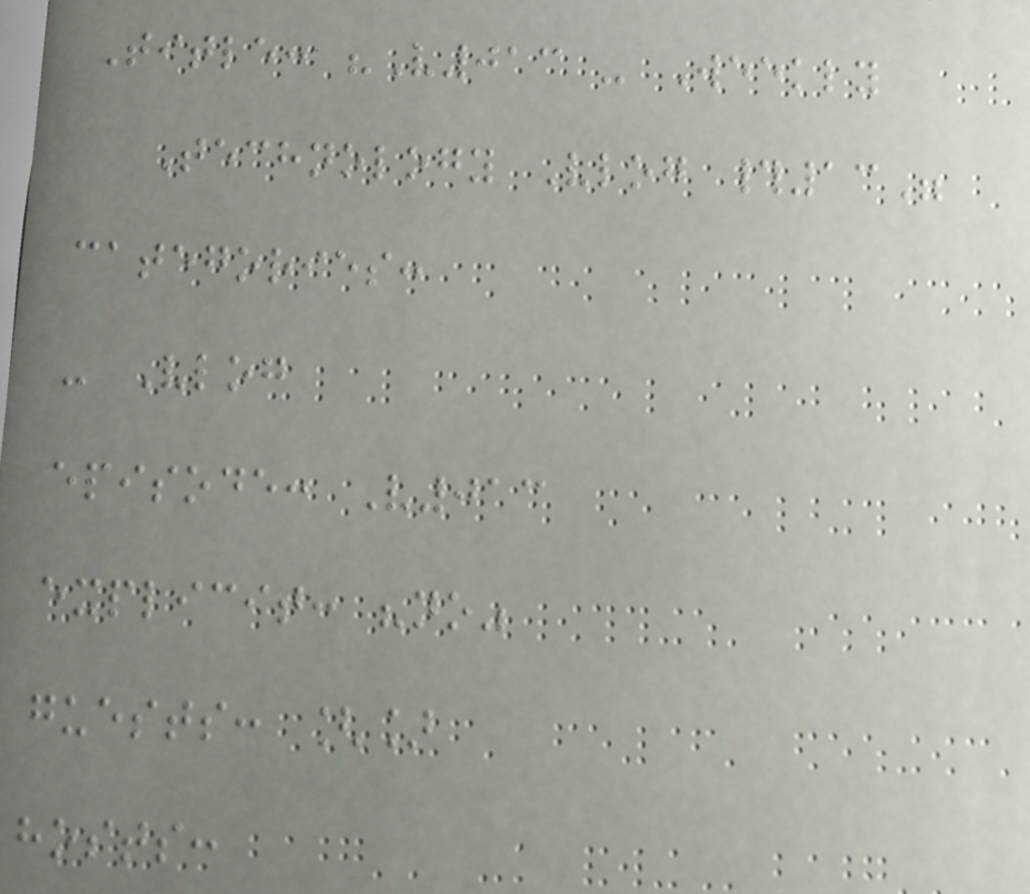Title: "V013 - Weekly
Technology Vlog #13"
categories:
- Vlog
episode: V013
explicit: "no"
guests: []
hosts:
